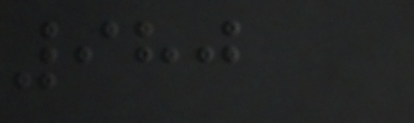980
